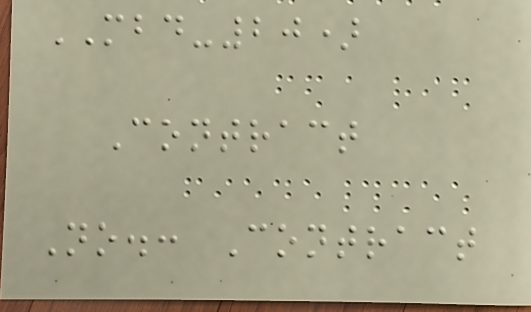MBD-20)
Contract
No.: Contract
